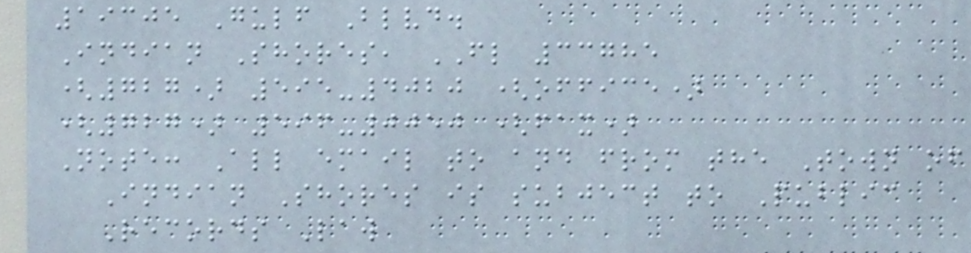19305 Gulf Blvd.
Indian Shores, FL 33785
(727) 595-4020 (office)
(727) 596-0050 (fax)
Note: All email to and from the Town of
Indian Shores is subject to Public
Records Law
